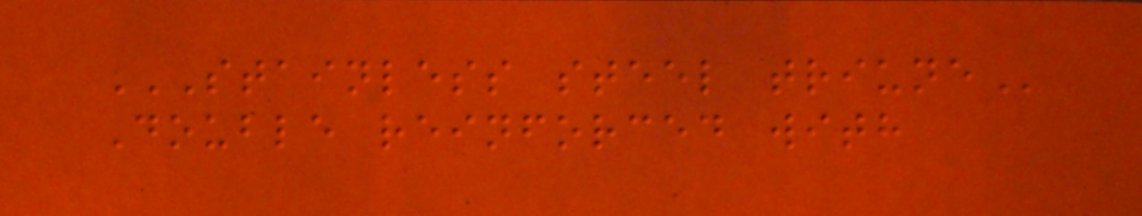STAINLESS STEEL TRIUNE
Double reinforced with
